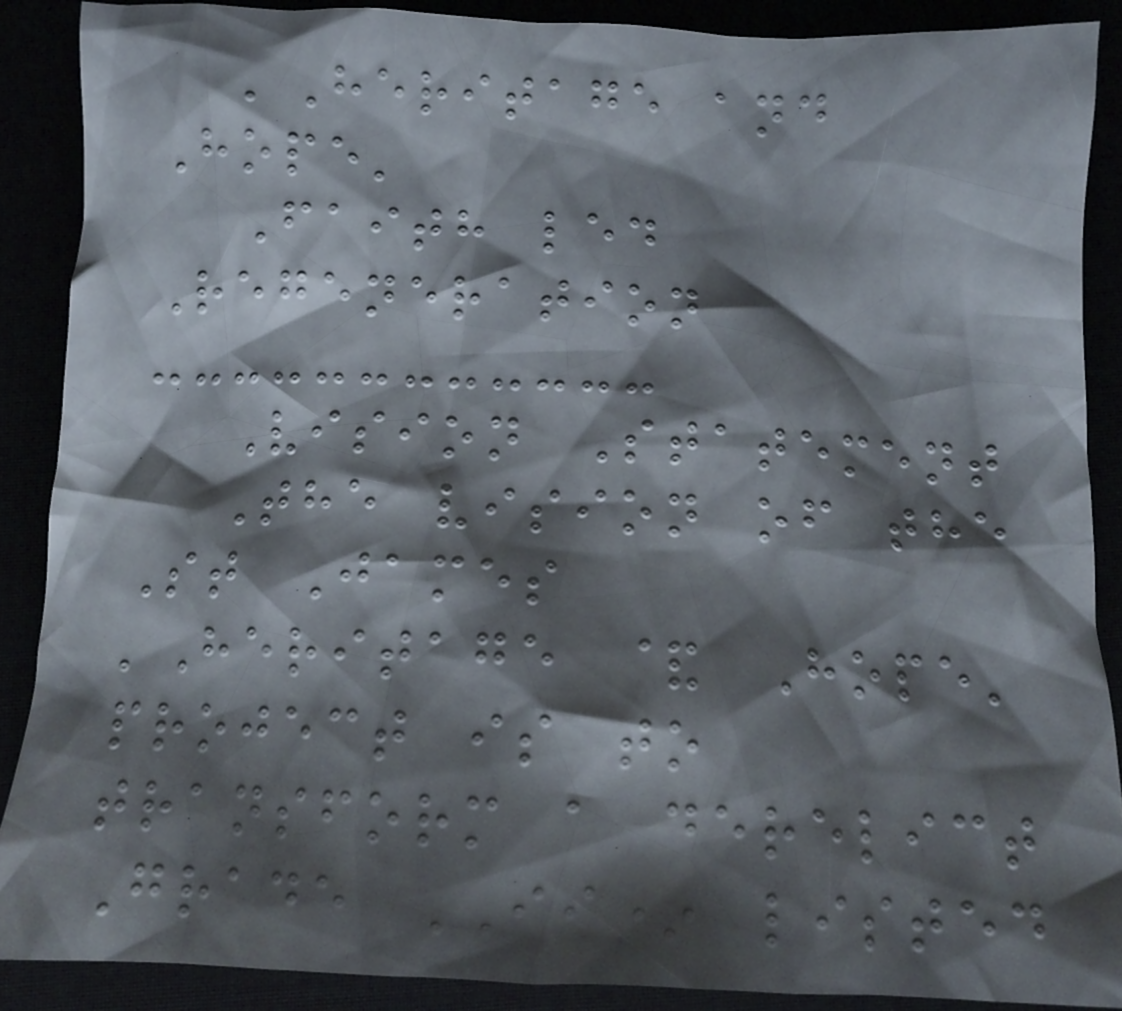'Heritage and
Hope'
Faith led
Regeneration
Vision Statement
The vision of the
St James
'Heritage & Hope'
project is to
transform a derelict
Grade II* listed
